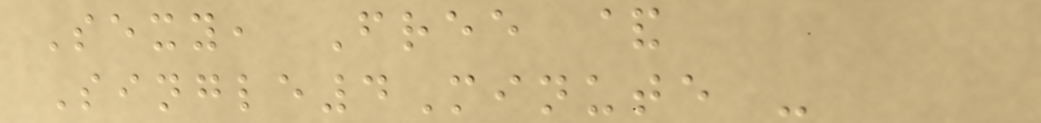Sexy, Free &
Single4Minute -
